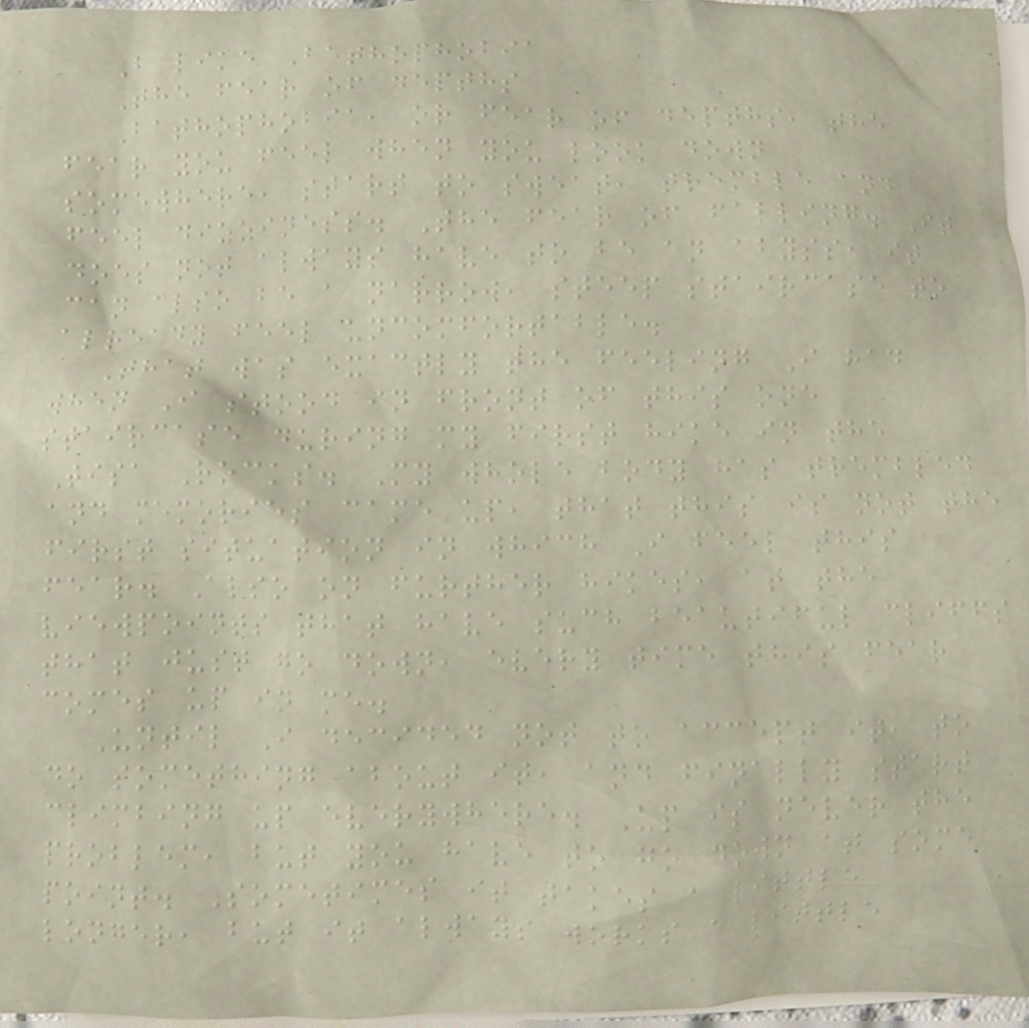B like Bathophobia
The fear of depths
Bathophobia, or fear of depths, the
fear you feel when you look down
somewhere, start to sweat, tremble and
feel dizziness. The fear of falling. It
does not always have to be an abyss, it
can also be a narrow, steep staircase to
already feel uncomfortable.
That was exactly the feeling I had
when I stood in front of this one
staircase during my first hike in the
Tisa Rocks. My whole body has trembled
and memories came up, that this is not the
first situation in which I feel this
fear. Also on further hikes, at the
viewpoints that have such beautiful cliffs
that just go down, every time this fear
comes up in me.
Until I decided not to accept it, to
do something about it, and finally start
climbing up everywhere. Up is never the
problem, but you have to go down at some
point. Sometimes it takes a little
longer, but it always works a little
